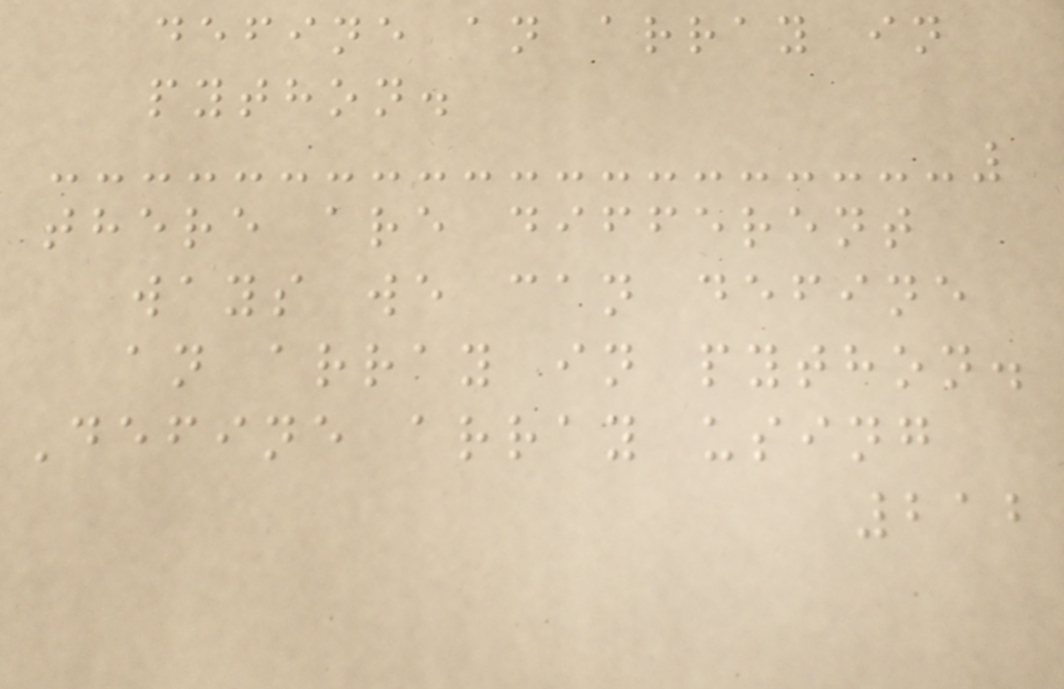define an array in
python.
there are different
ways we can define
an array in python.
Define array using
212
